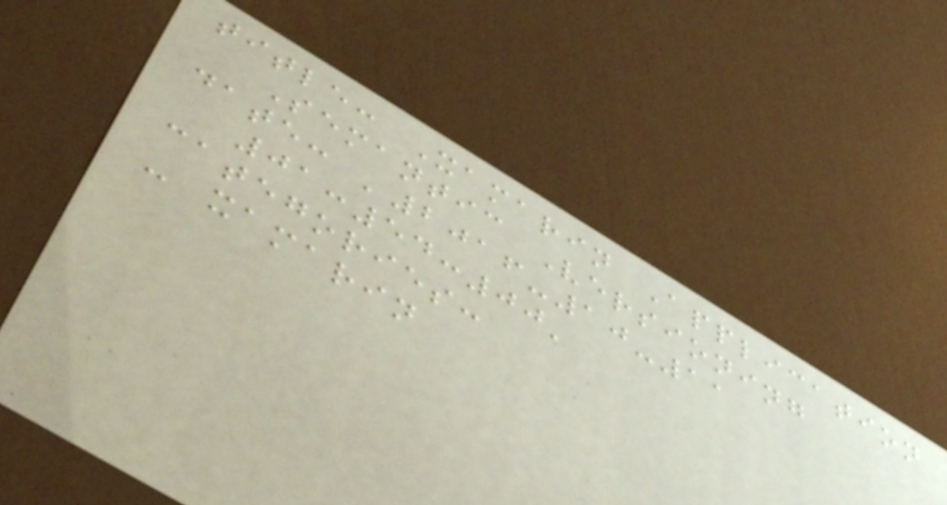title: Xamarin Application
Semantic Versioning
date: '2016-10-11
01:54:00'
categories:
- xamarin
